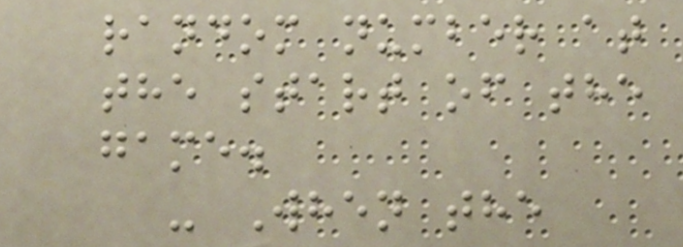random number at
the start of the
game.
- When the
